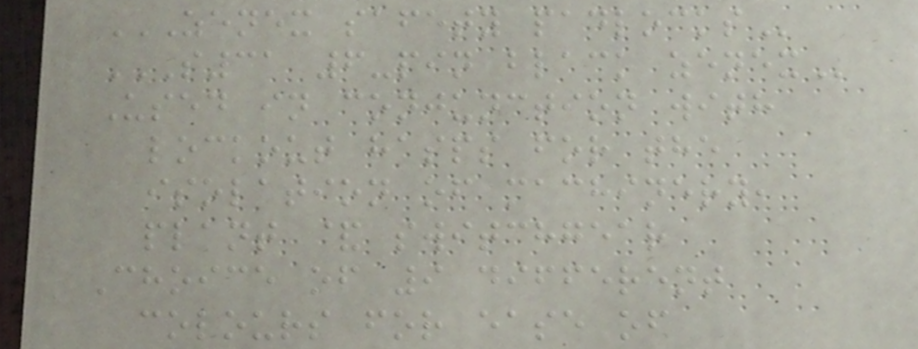ZENEX SAFETY PADLOCKS
S31 6-PIN BLACK ZENEX
Used in conjunction with
lockout hasps for the
isolation of machinery,
plant & switchgear
Choice of 9 different
colours for ease of
